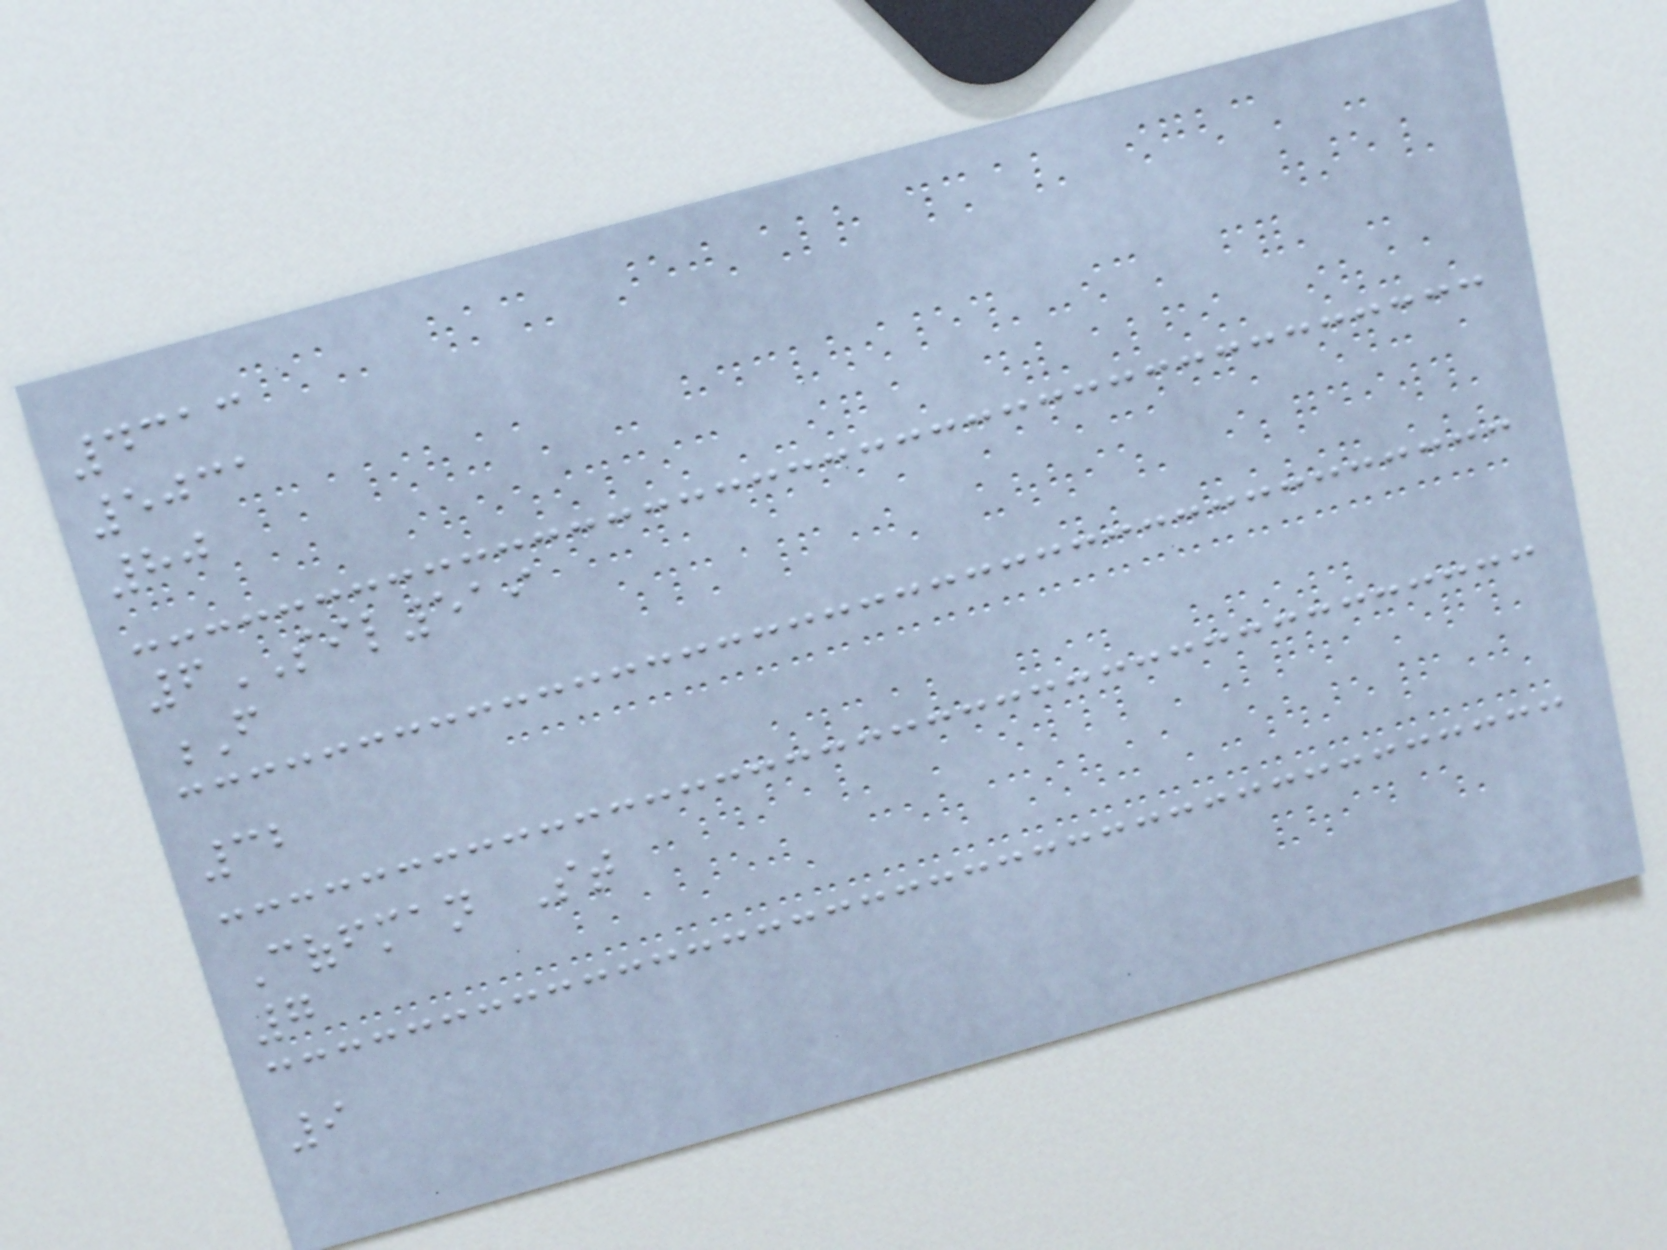4313
5031
80
6SIL519
F
32
Coffman St
7
9
